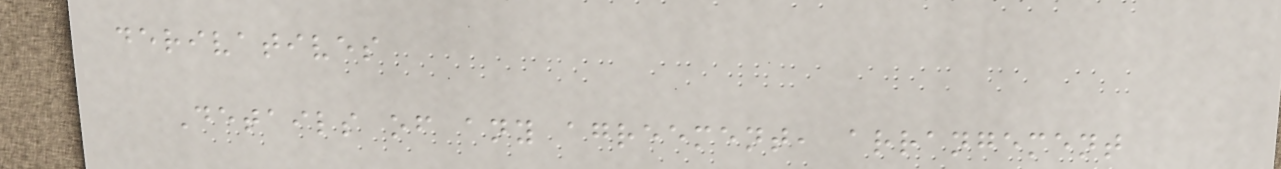derivatives
Details of any agreement, arrangement
